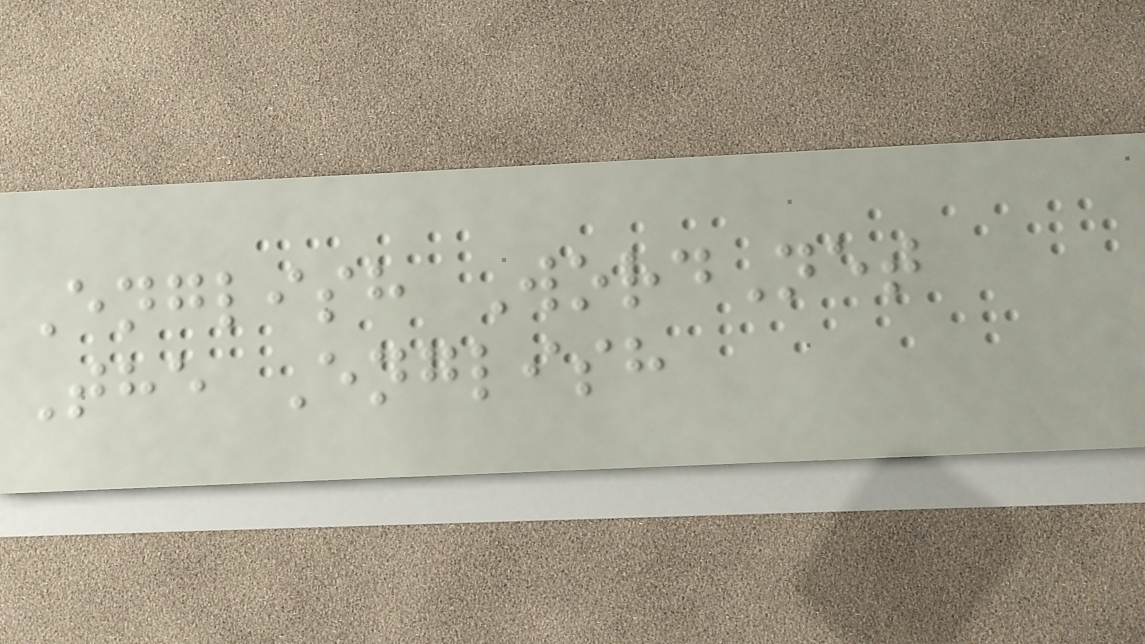English WordNet
The English
